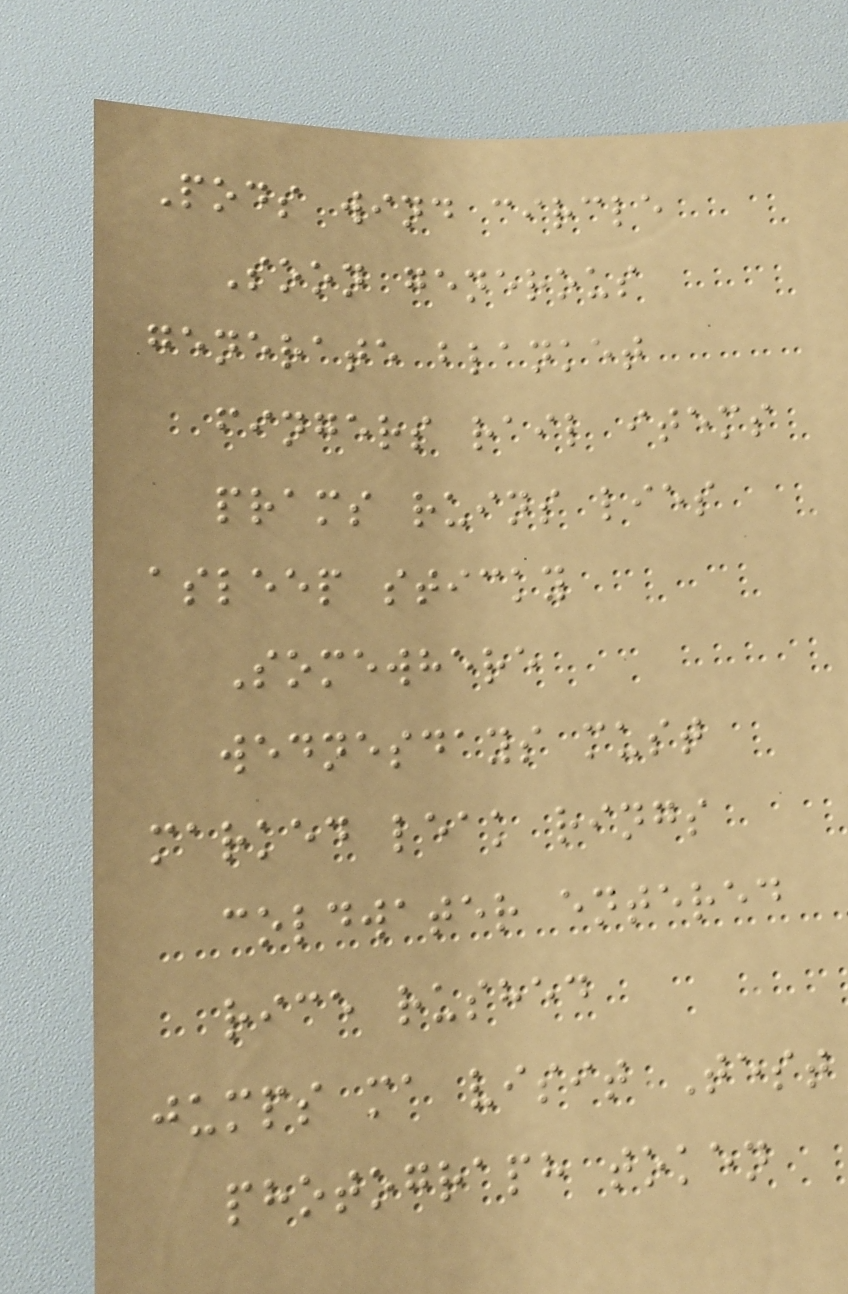Pods wind circle
Soon generous
generate blanket
fingers rail items
prams ruins lies
asleep sticky
Somewhere
wednesdays must
marked leak rings
coldwater entered
rice rushed
jumps ma visit Test
photograph token
